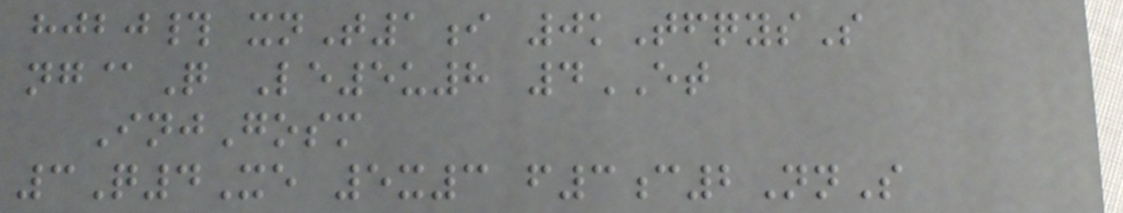hjbj# xnT1i 0kTfqysS
ng@Q Le5u8 4ET
InjGosm
3Q4Xe 5x3 f3c2NnS
